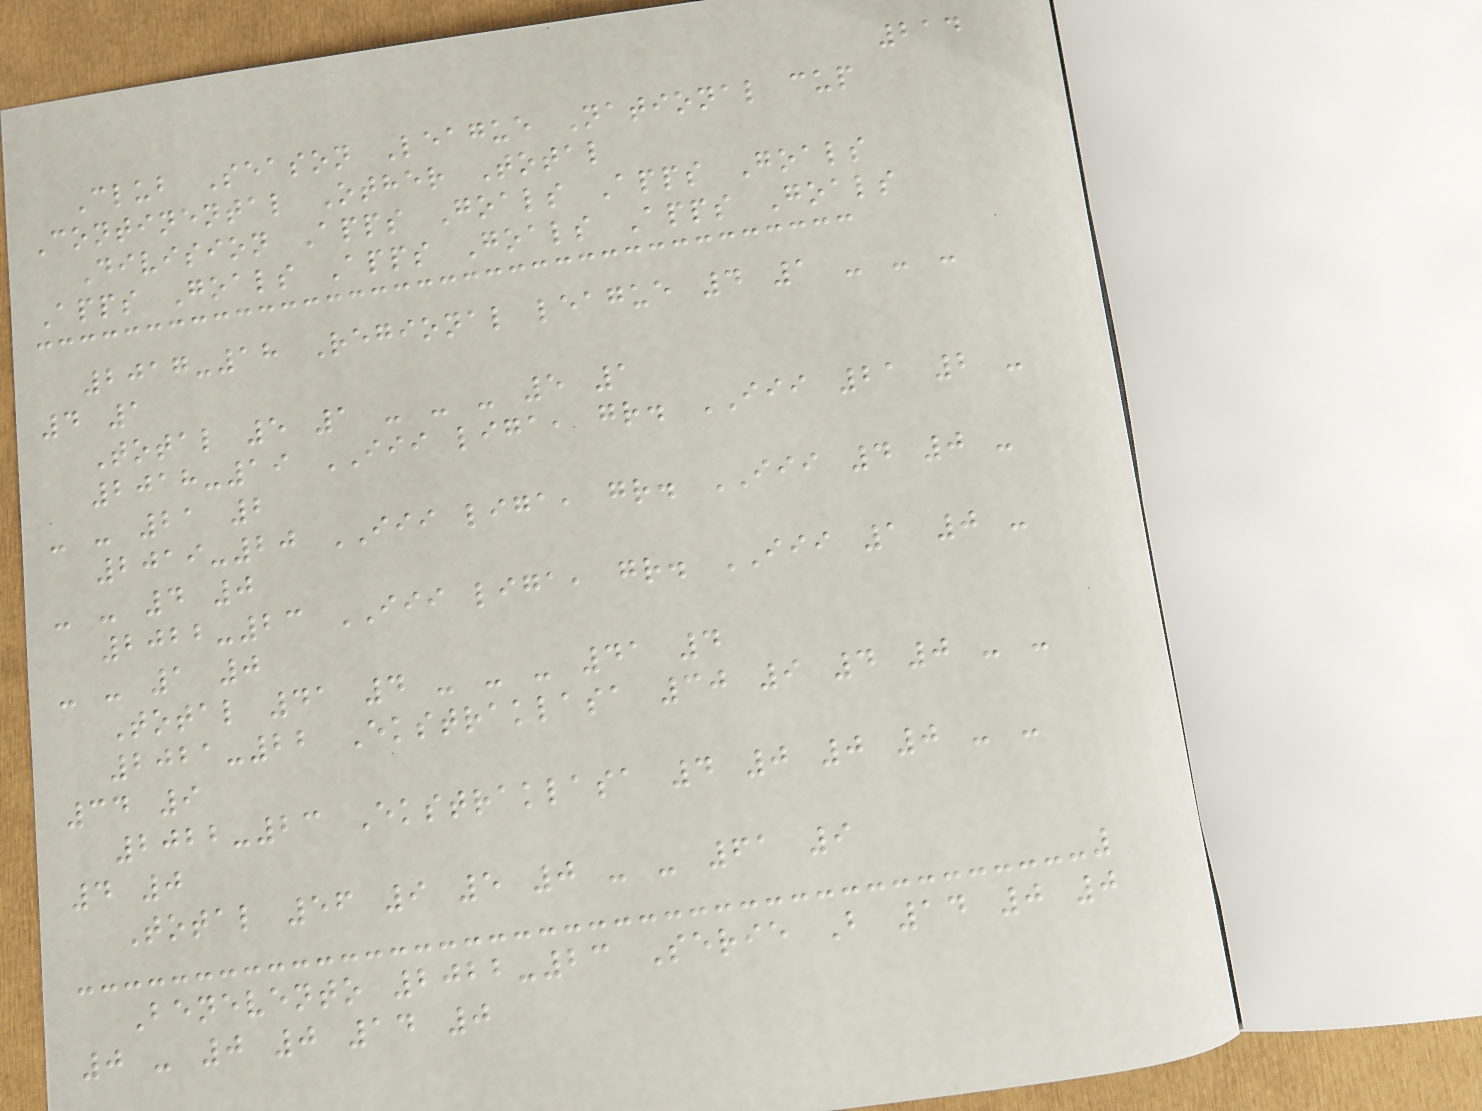214
Club Season League National cup
Continental Other Total
Division Apps Goals Apps Goals
Apps Goals Apps Goals Apps Goals
2017-18 Regional league 4 1 - - -
4 1
Total 5 1 - - - 5 1
2018-19 III liga, gr. III 21 2 -
- - 21 2
2019-20 III liga, gr. III 4 0 -
- - 4 0
2022-23 III liga, gr. III 1 0 -
- - 1 0
Total 41 4 - - - 41 4
2021-22 Ekstraklasa 30 9 4 0 - -
34 9
2022-23 Ekstraklasa 4 0 0 0 - -
4 0
Total 56 9 5 0 - - 61 9
Benevento 2022-23 Serie B 14 0 0
0 - 0 0 14 0
